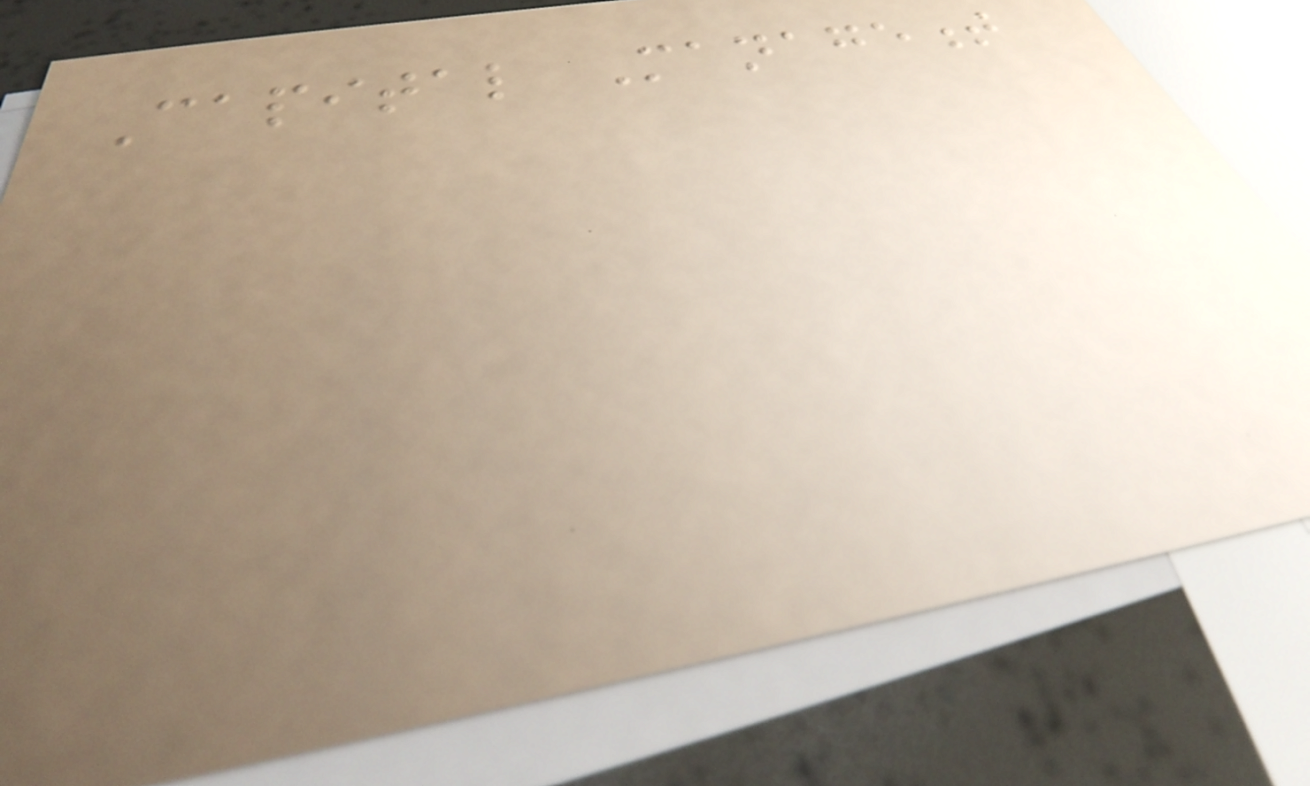Capital Management
